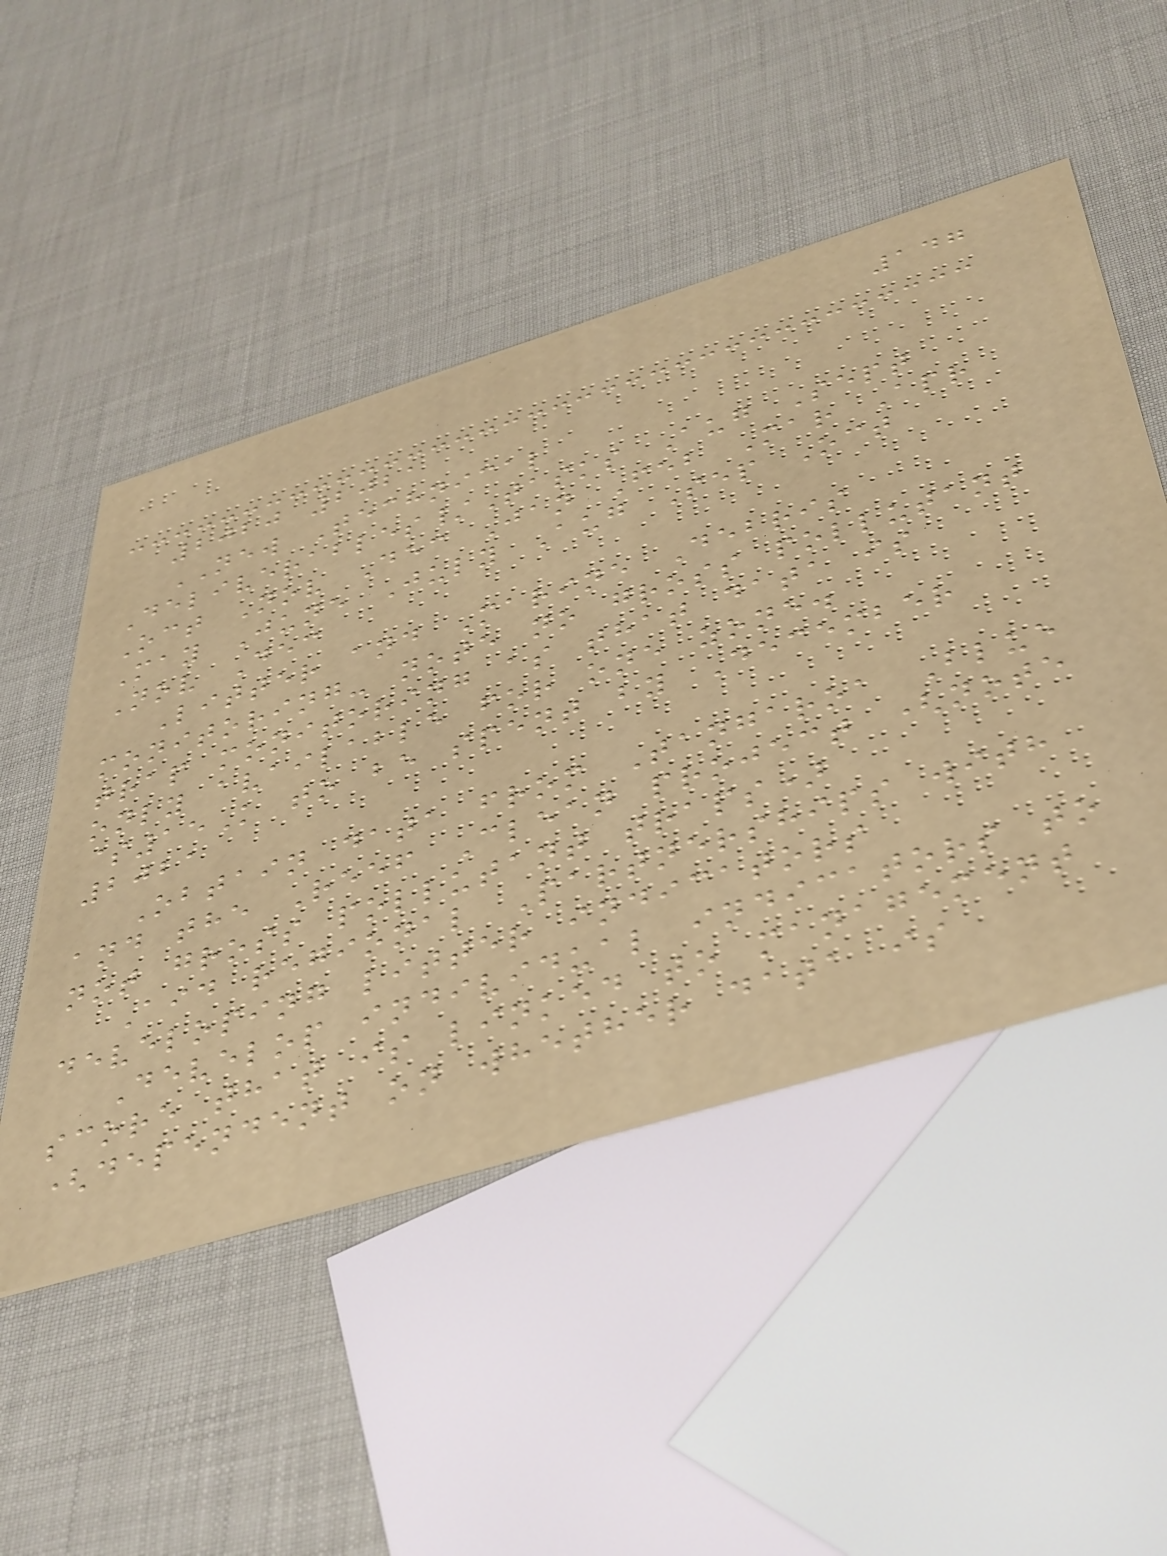147
2020 2021
NEW Technical
Deliverables/Tasks Aug Sept
Oct Nov Dec Jan Feb Mar Apr
May June July Aug Sep Oct
Nov Dec
Litter and Marine Debris
monitoring- note no gross pollutant
trap monitoring as that data is
only available for one zone.
$15K to be spent by December
2021
Obtain data from Tangaroa Blue
and the Reef Clean project (note
not gross pollutant traps)
Aid regional Partnerships with
developing litter indicators
Develop individual indicators to
score that is linked to management
(dependent on whether data is
